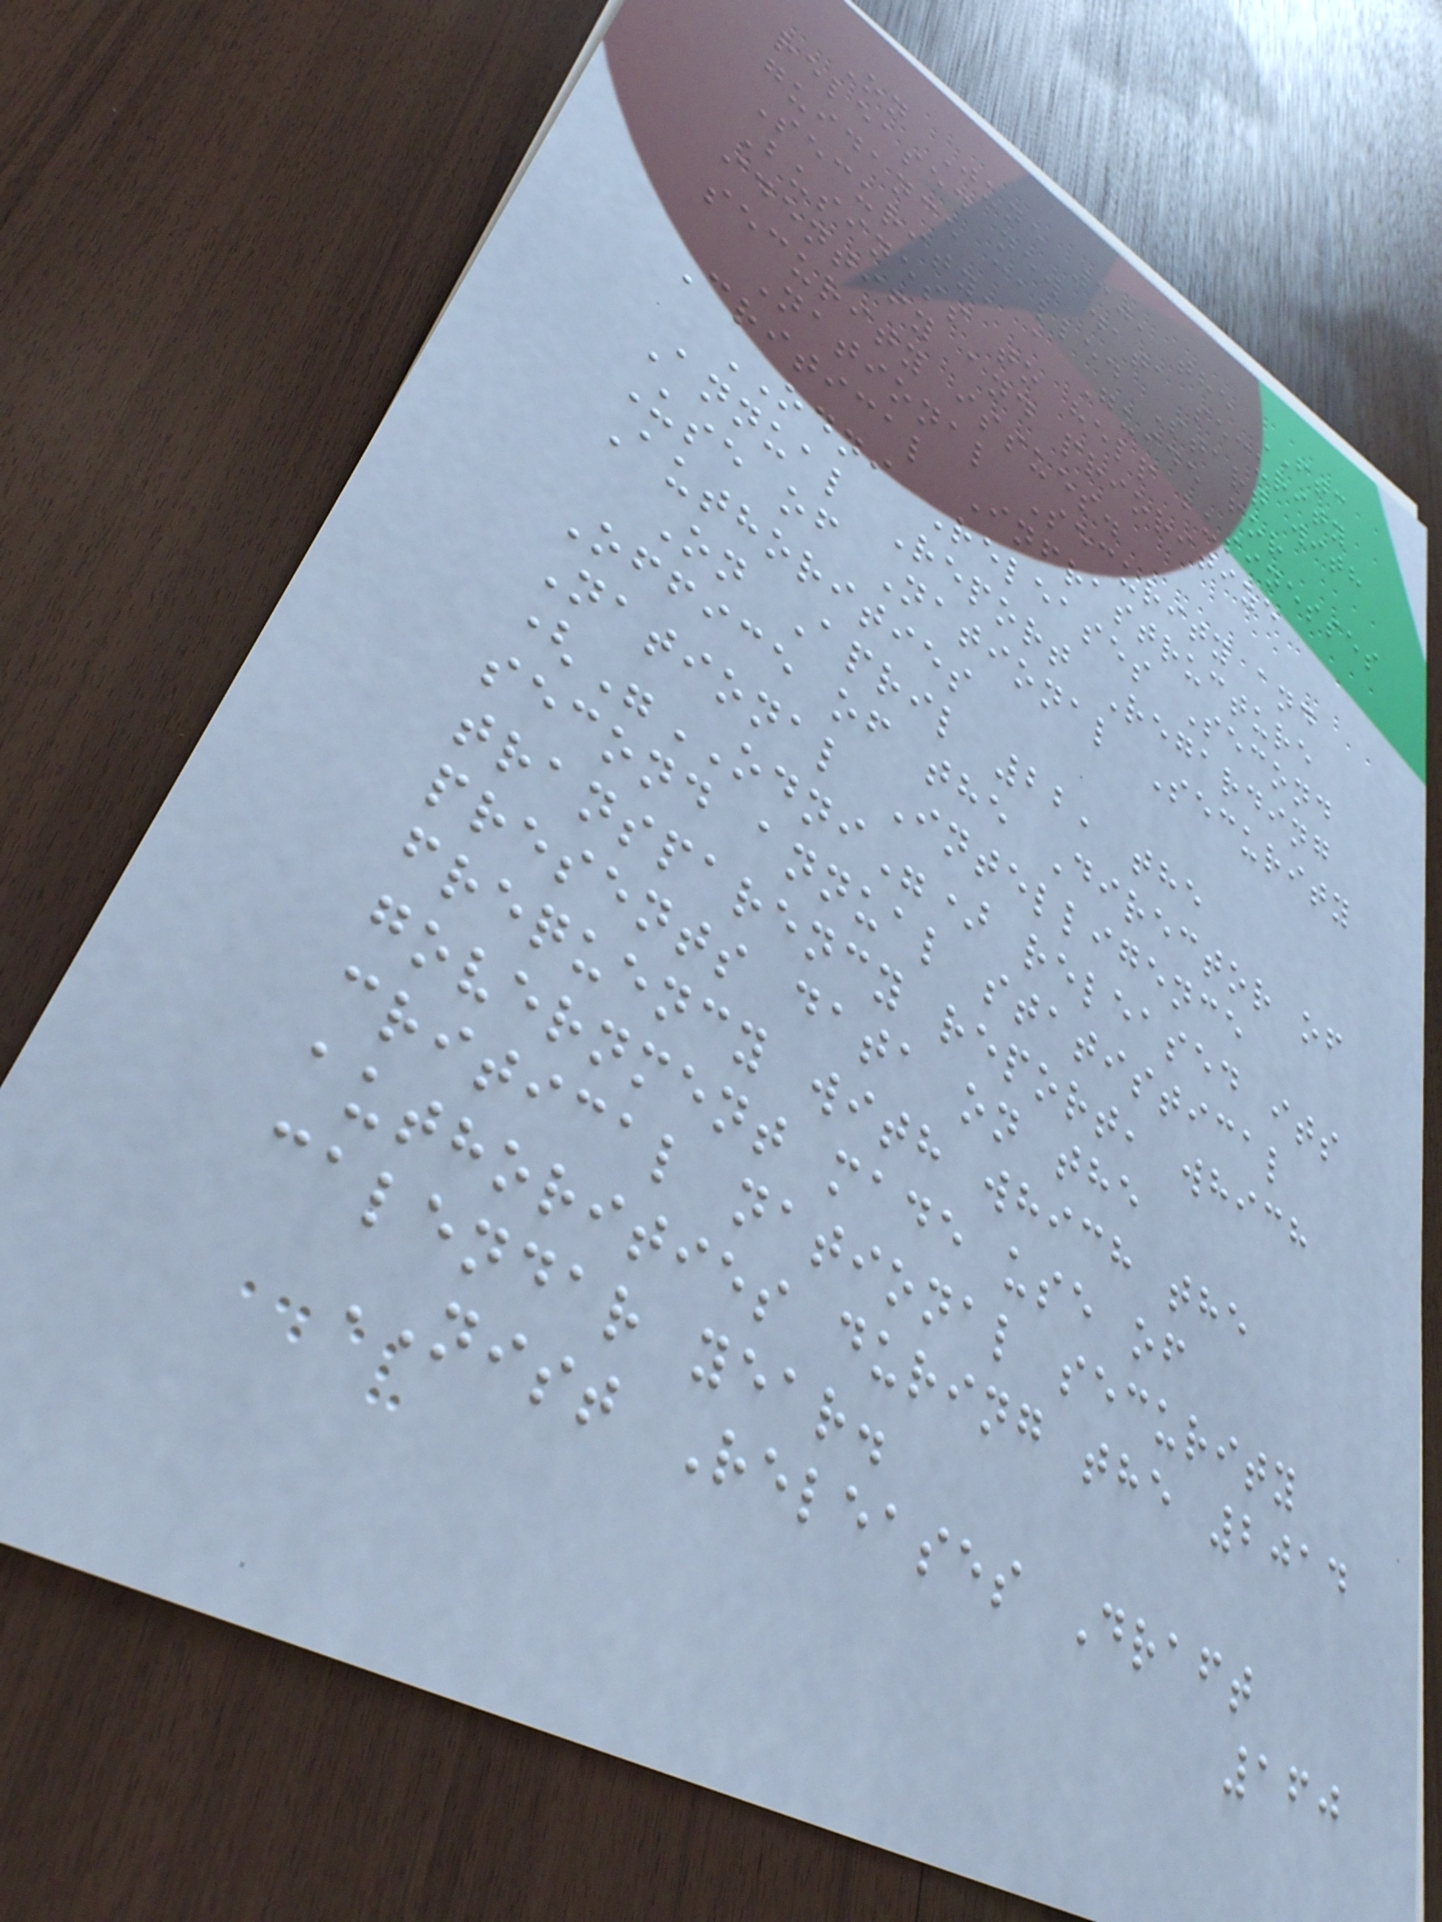On June 30, the FTC
released new data security
guidance called Start with
Security, a Guide for
Business to help businesses
identify and prioritize
security issues.
National Security and
Critical Infrastructure
ODNI Releases Second
Annual Report Regarding
Use of National Security
Authorities
On April 22, the
Office of the Director of
National Intelligence
("ODNI") released its
second annual statistical
transparency report, which
presents data on the
frequency with which the
government made use of
critical national security
authorities during the 2014
calendar year.
NIST Releases Draft
160
